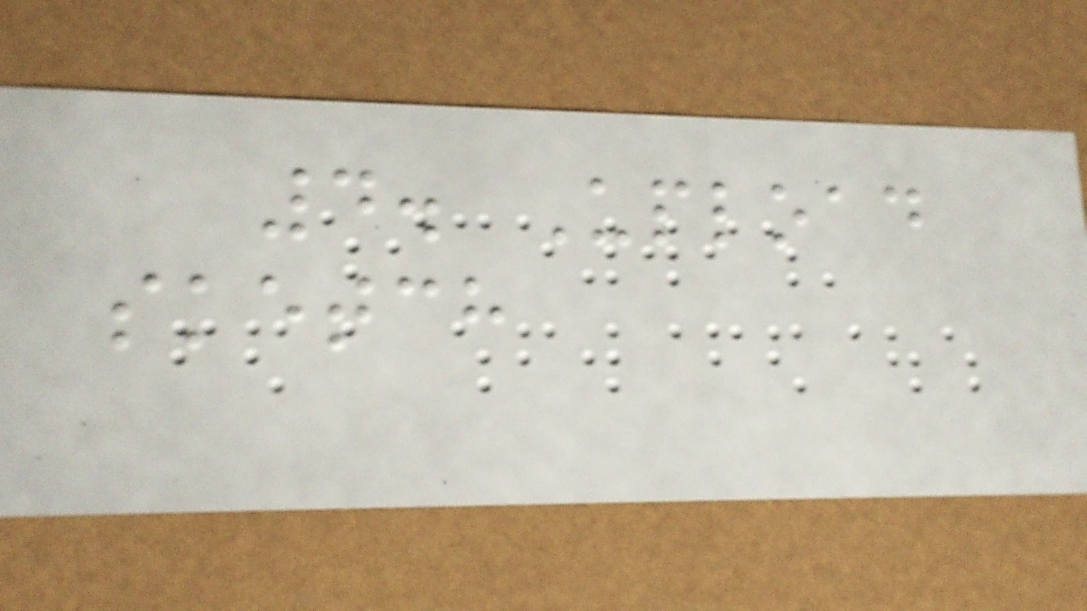4. Upload
sketch
